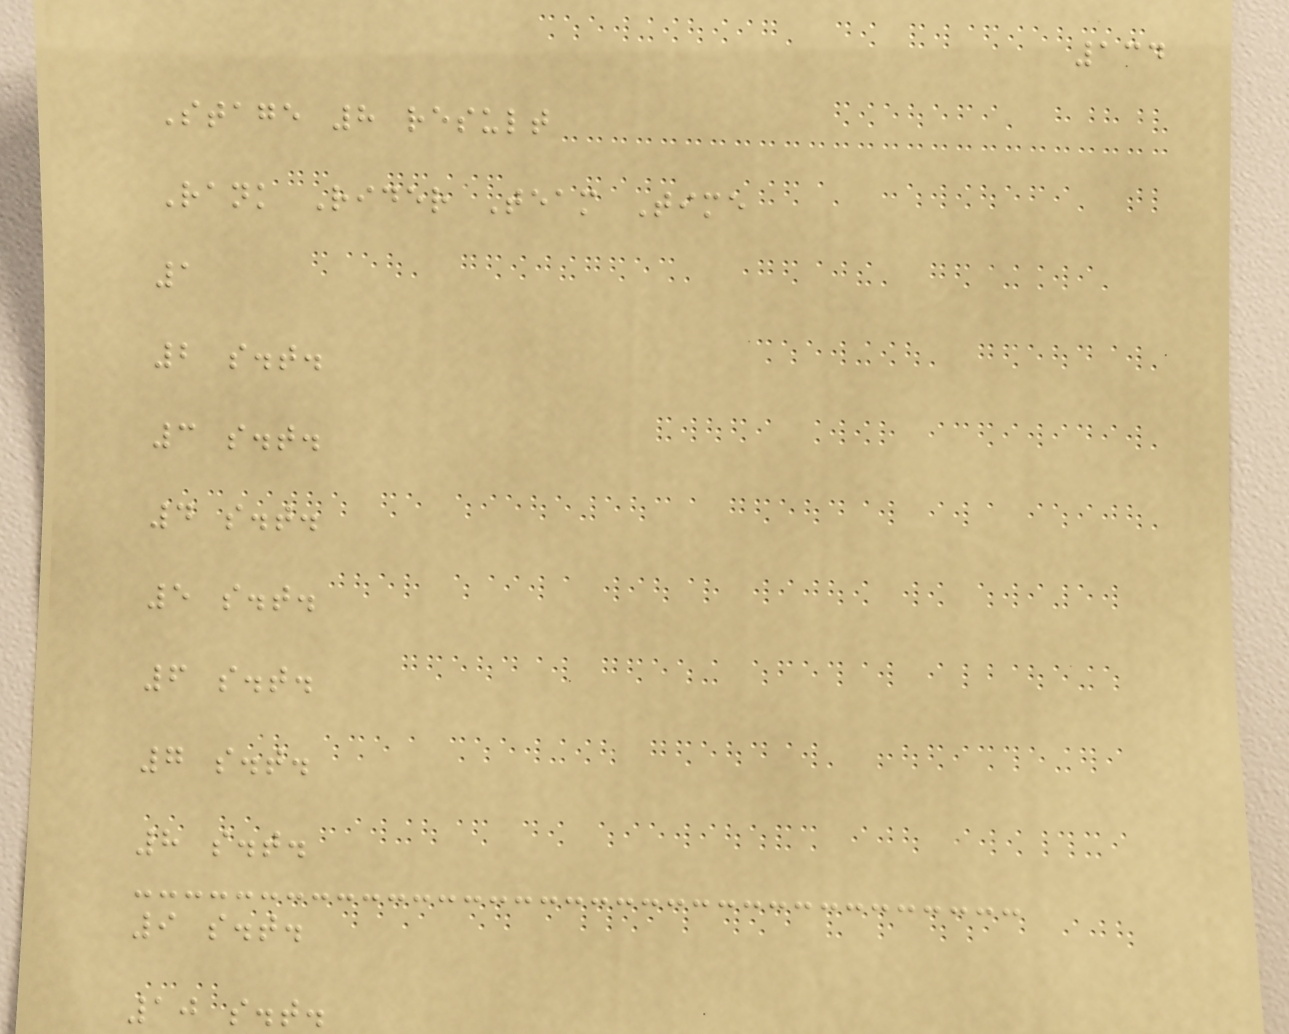134
Stage 8 result
Rank Rider Team Time
1
2 s.t.
3 s.t.
4 s.t.
5 s.t.
6 s.t.
7 s.t.
8 s.t.
9 s.t.
10 s.t.
